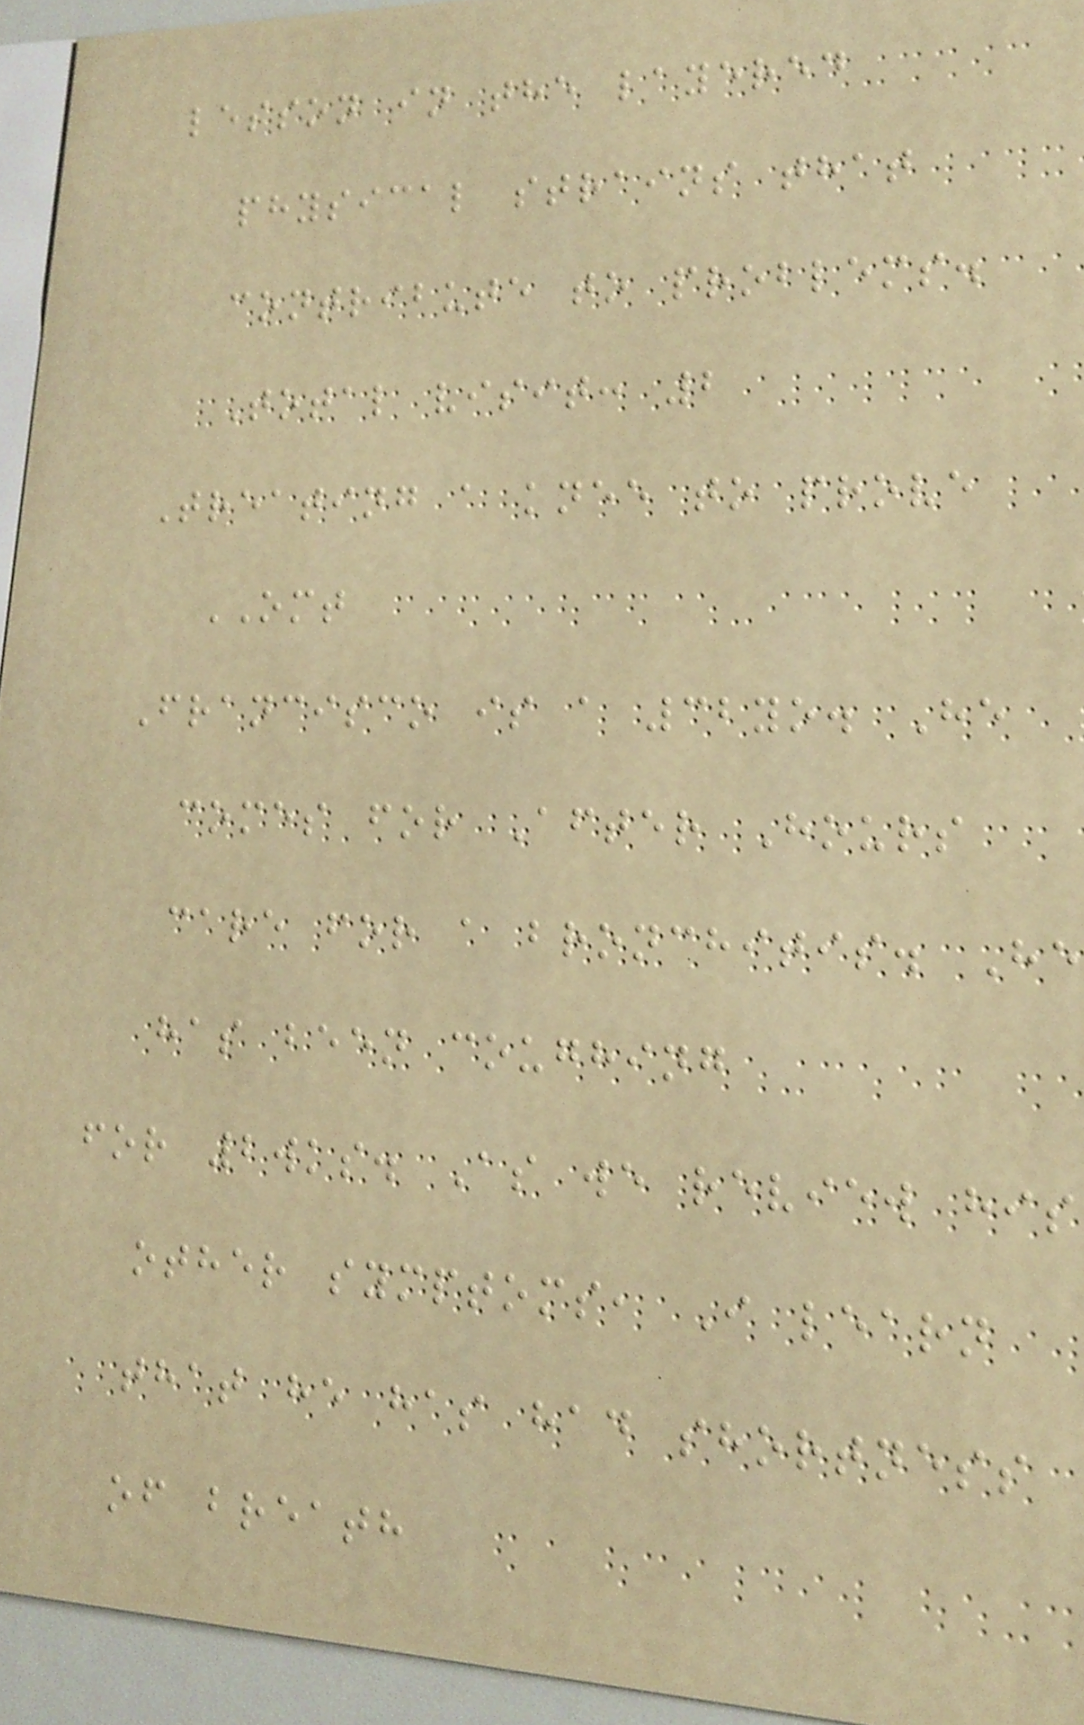lesson in the layered
physical strains that
contribute to problems.
Total visit: 2
Treating a knee to prove
OMT
Francisco is a 32yo. He
comes for After Hours
care for a bronchitis. He
has been coughing
for 2wks. As we review his
other symptoms, I learn
that he has had shortness
of breath
